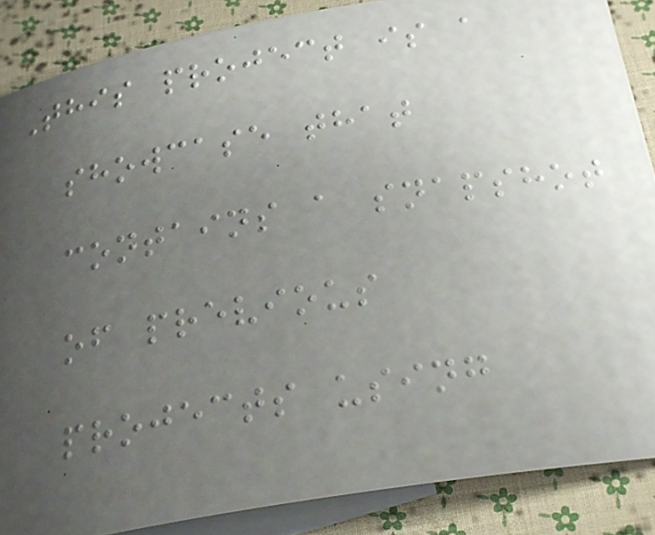This project is a
showcase that
contains a snapshot
of previous
projects using
